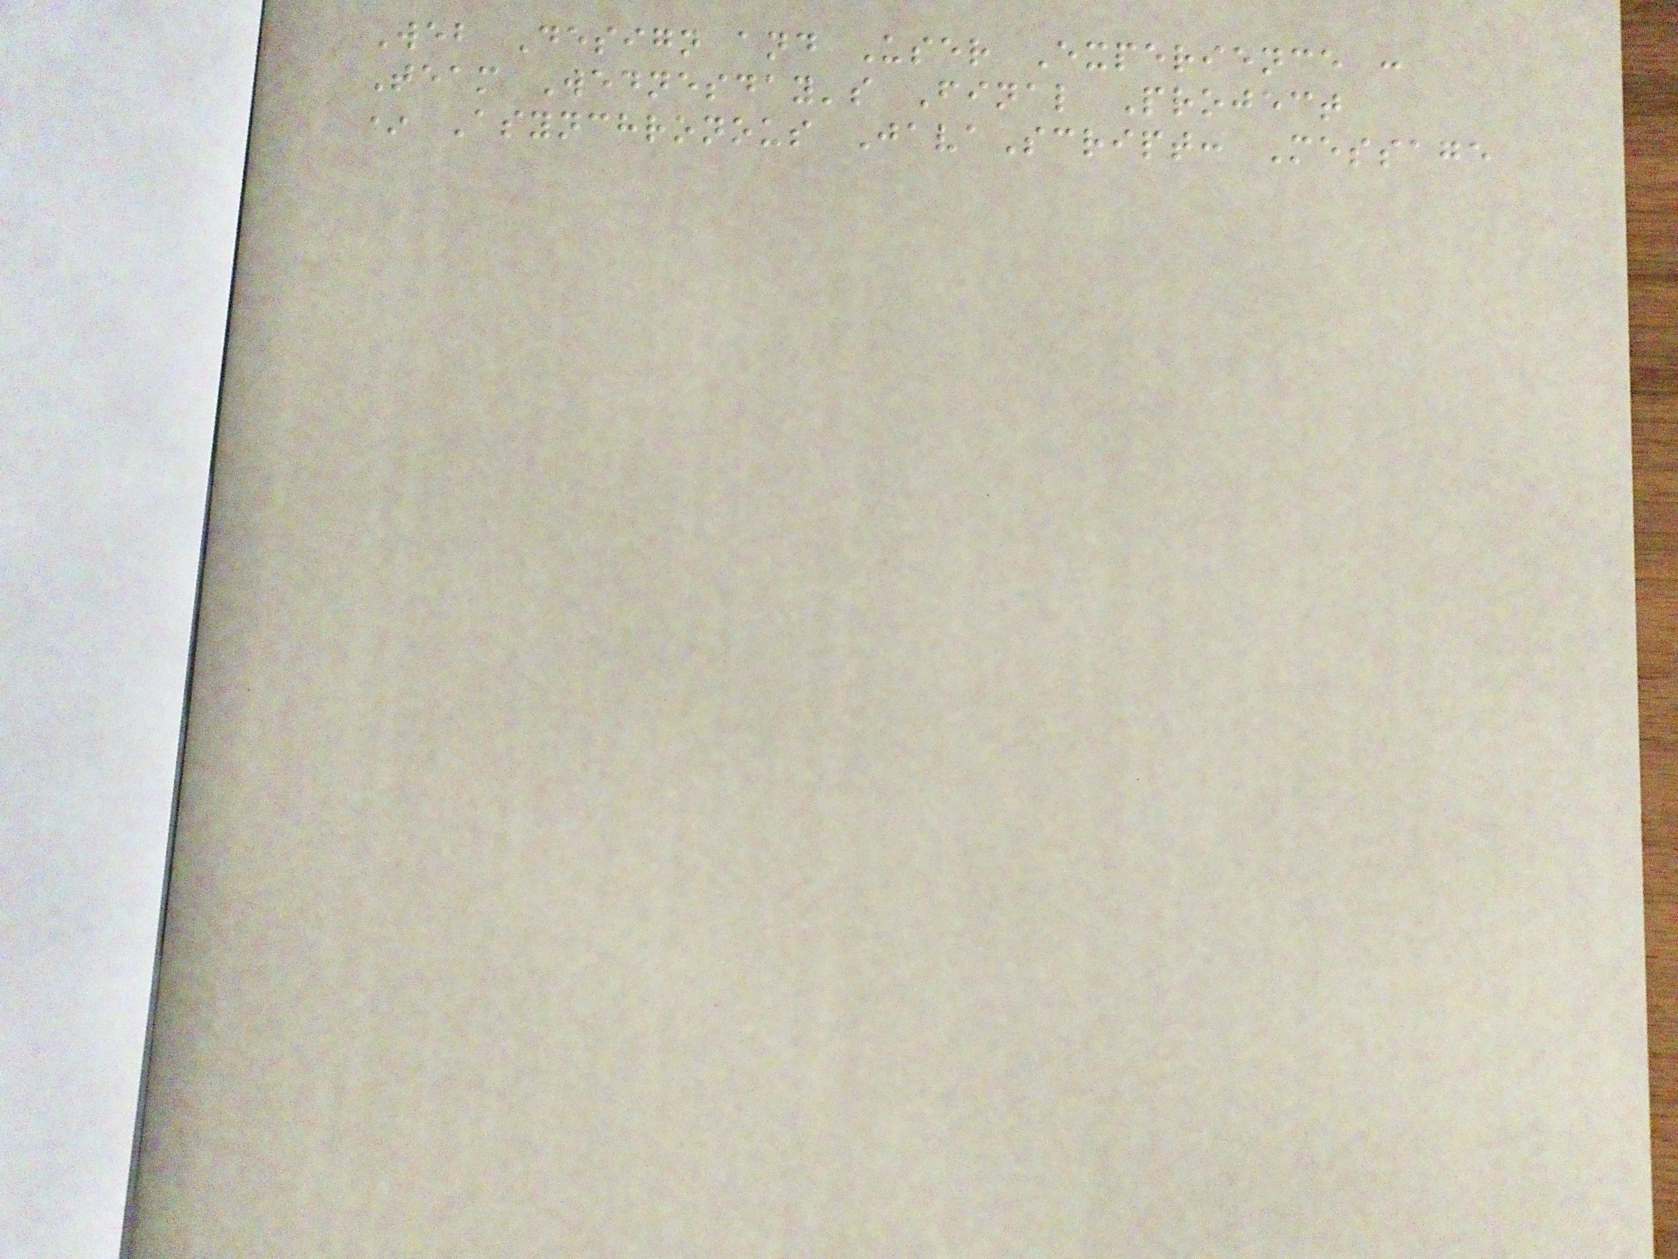Web Design and User Experience :
Team Wednesday's Final Project
* Asynchronous JavaScript: Message
